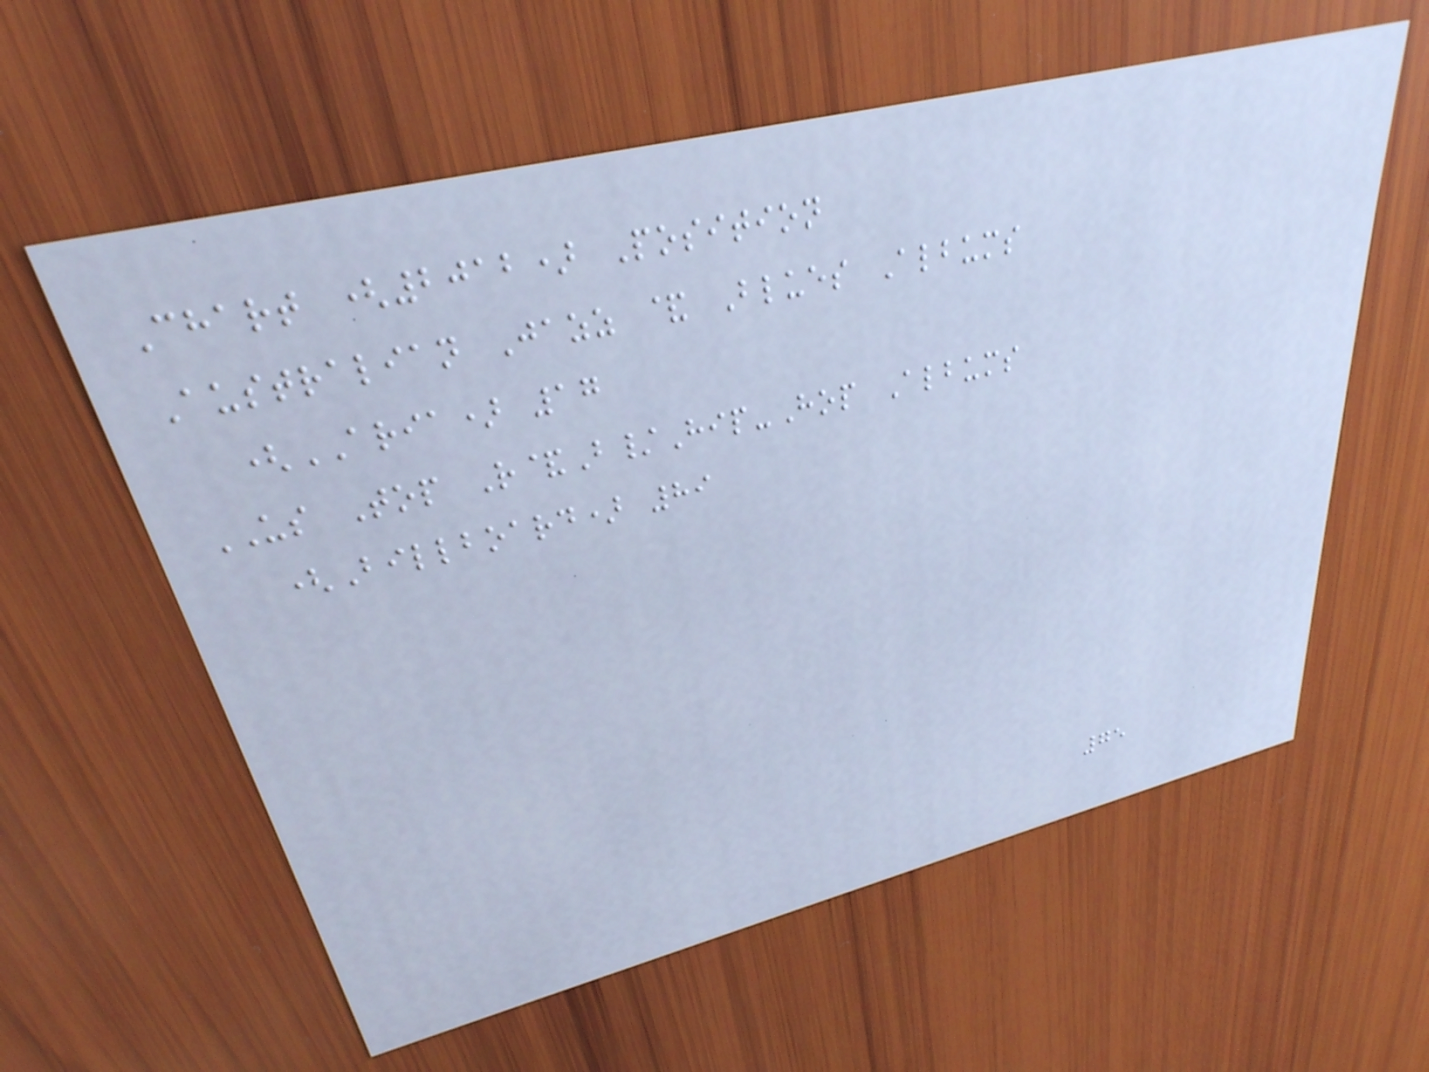Chart (2012) Position
Australian Jazz & Blues Albums
(ARIA) 17
US Top R&B/Hip-Hop Albums
(Billboard) 89
75
